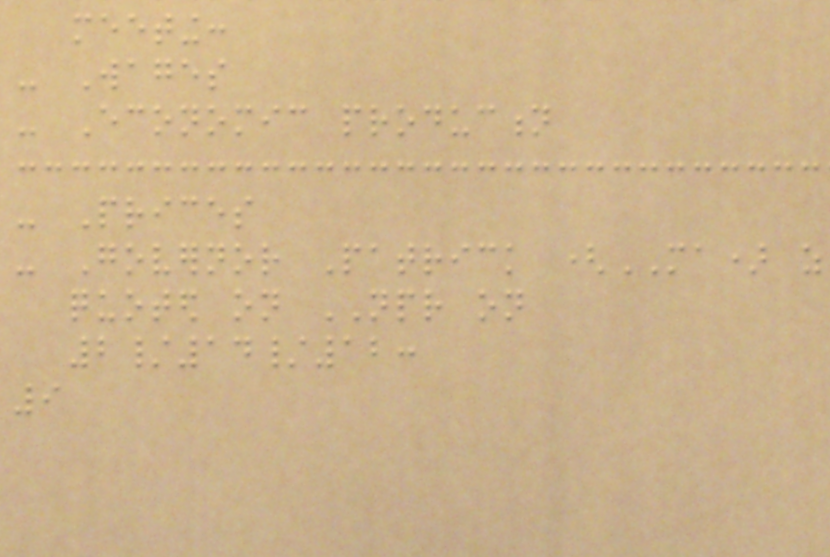meeting:
- Wages
- Economic production
- Prices
- Governor Patrick (MA) as
quoted on NPR on
2/14/12:
9
